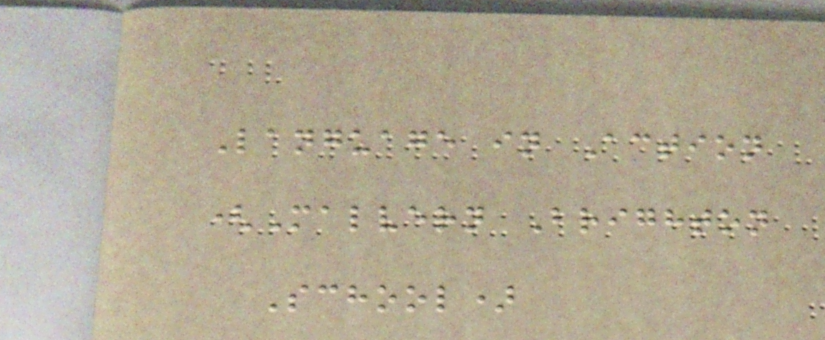Language in Action
(Malvern Brighton
School)
